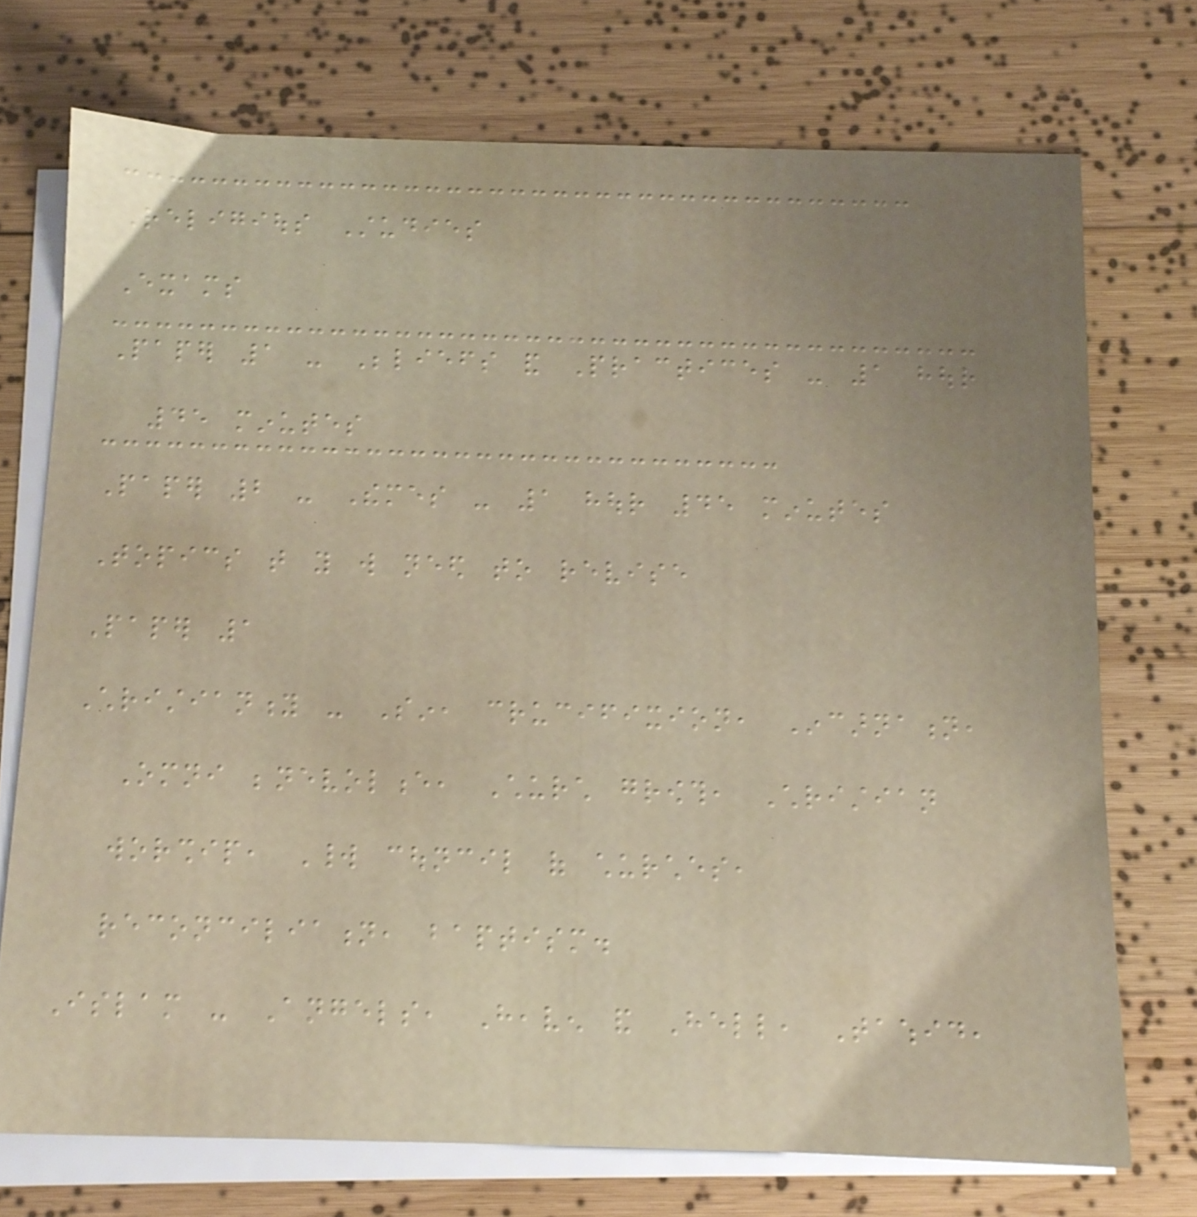Religious Studies
Exams
Paper 1 - Beliefs and Practices - 1 hour
45 minutes
Paper 2 - Themes - 1 hour 45 minutes
Topics that you will need to revise
Paper 1
Christianity - Sin, crucifixion, Incarnation,
Omni benevolence, Church growth, Christian
worship, World council of churches,
reconciliation, baptism.
Islam - Angels, Heaven and Hell, Tawhid,
